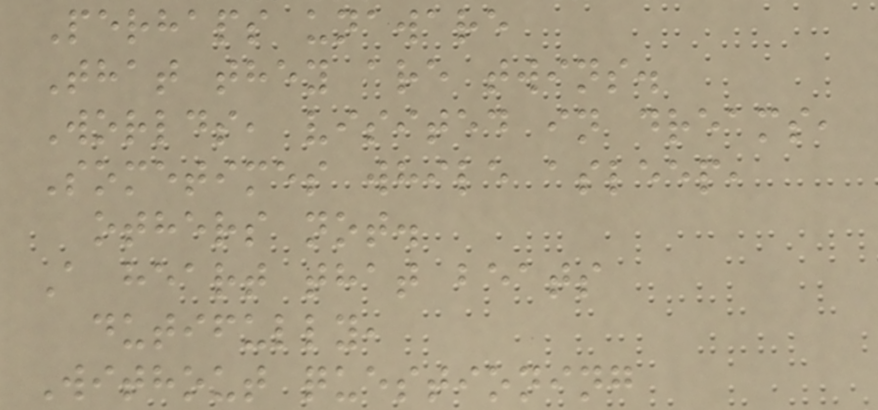Perhaps unaware
That they are twins.
Worlds, visited in dreams,
Sometimes while asleep,
others not.
A heart that beats
dutifully,
Without questioning
